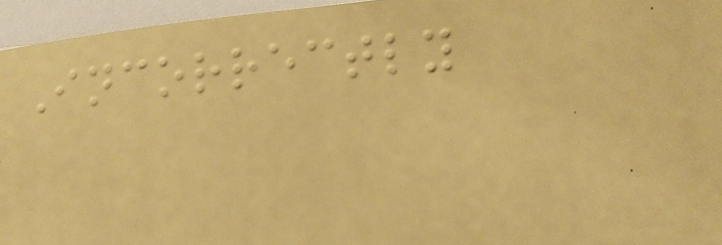Incorrectly
